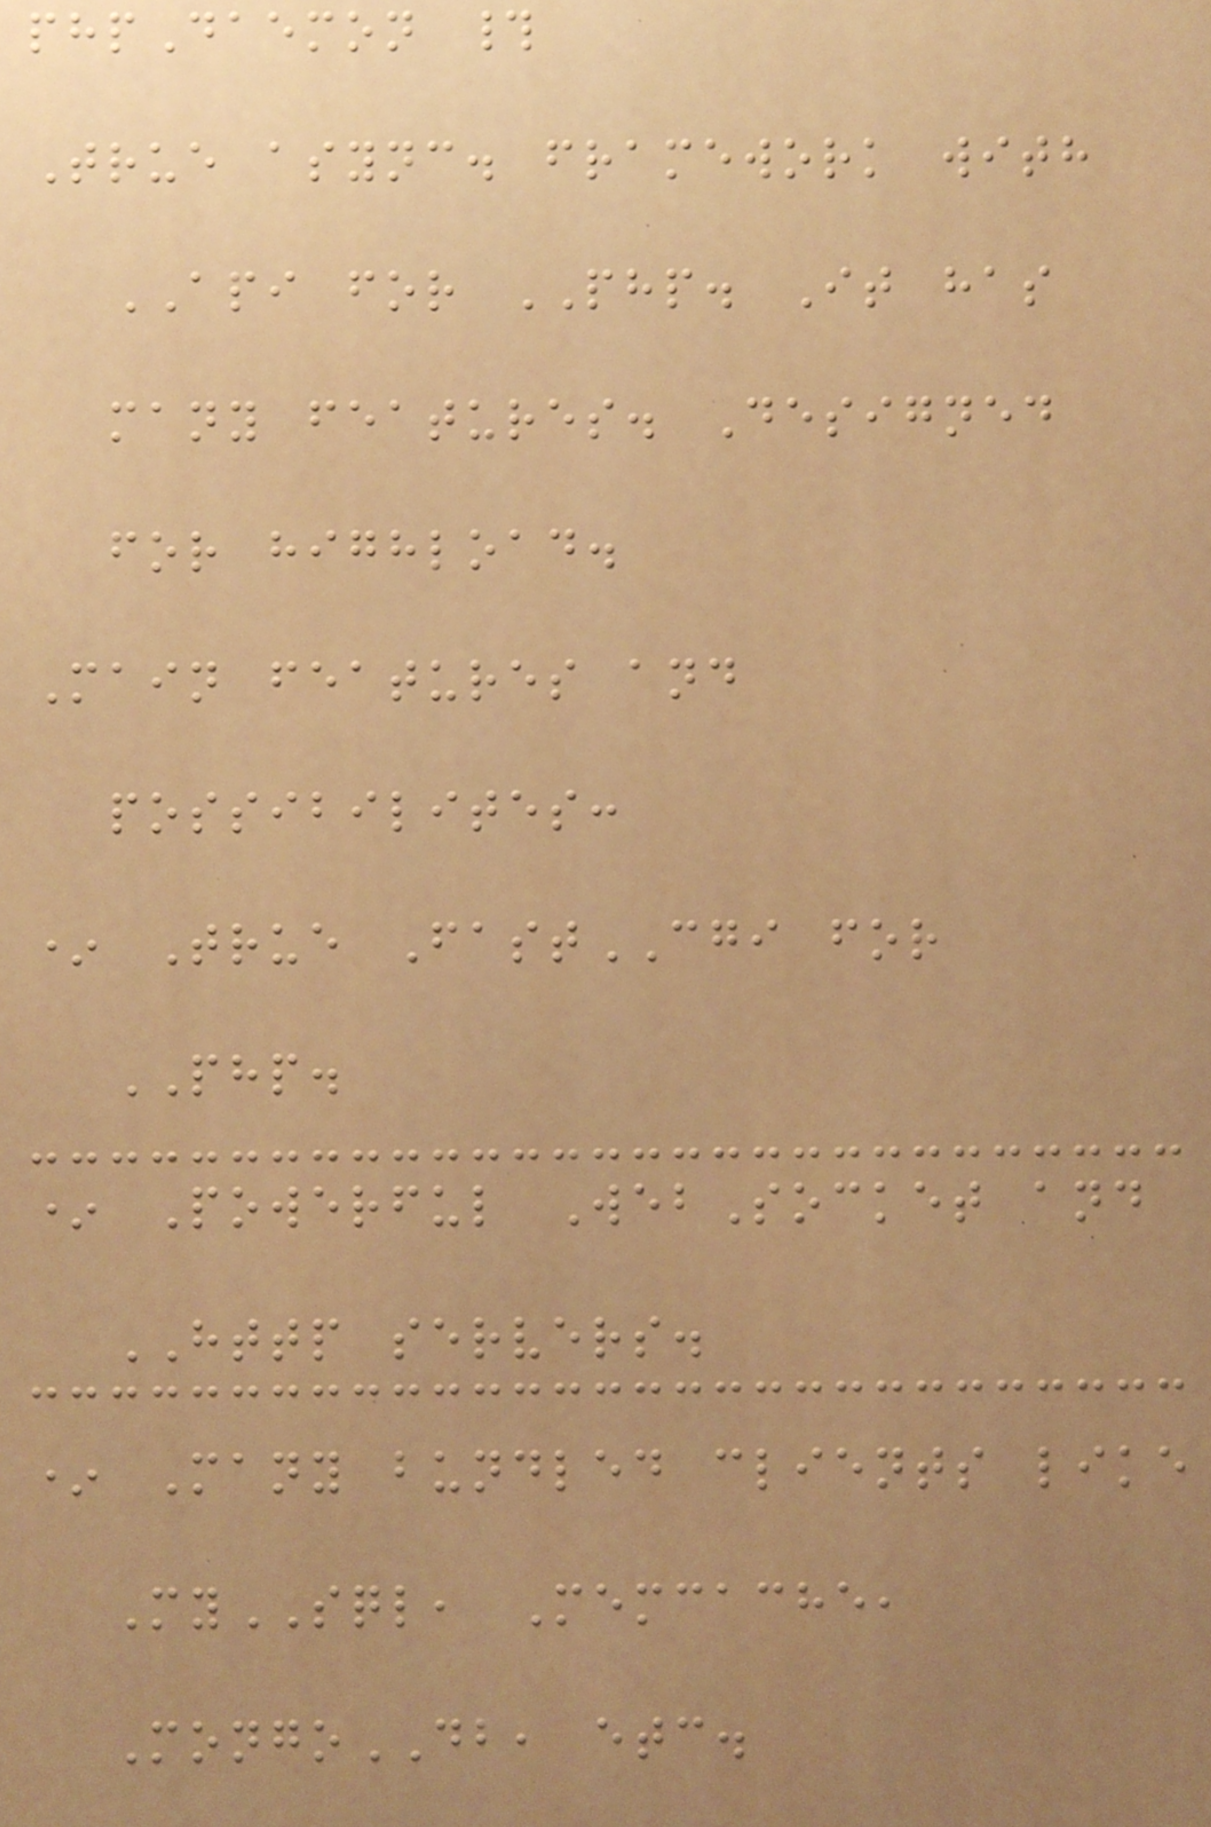phpDaemon #
True async. framework with
API for PHP. It has
many features. Designed
for highload.
Main features and
possibilites:
* True FastCGI for
PHP.
* Powerful WebSocket and
HTTP servers.
* Many bundled clients like
MySQL, Memcache,
MongoDB, etc.
